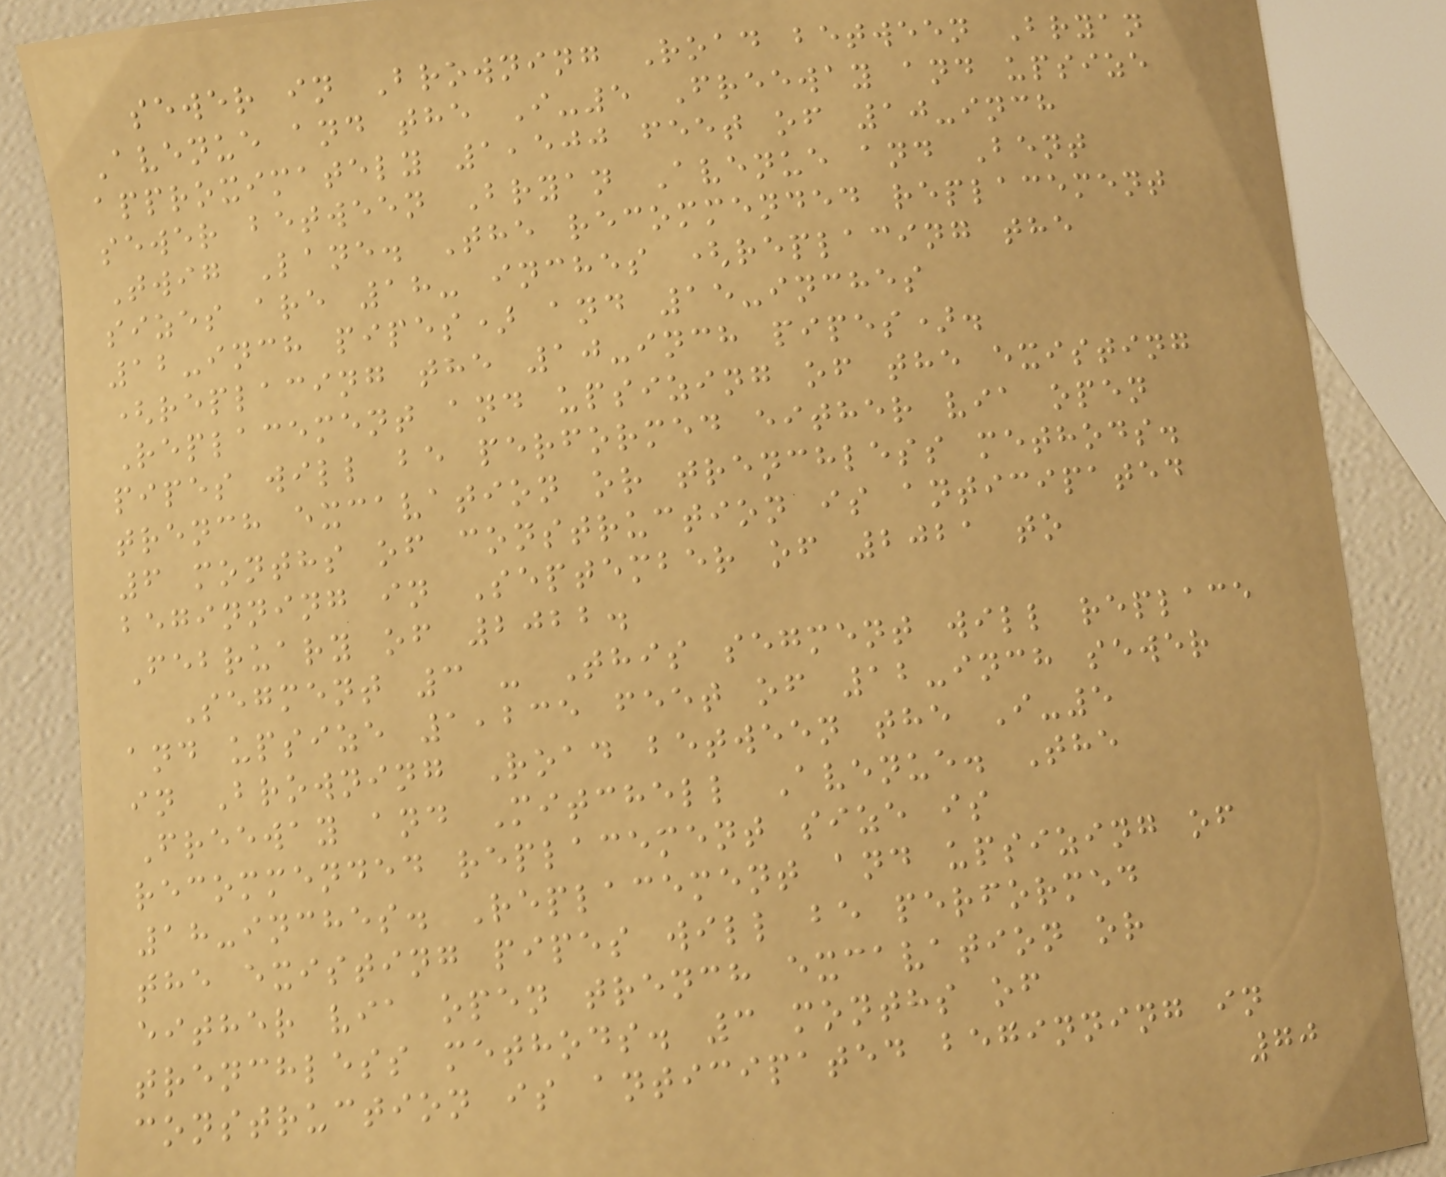sewer in Browning Road between Bryan
Avenue and the I-5 Freeway and upsize
approximately 1,500 feet of 10-inch
sewer between Bryan Avenue and Bent
Twig Lane. The recommended replacement
sizes are 18- inches (replacing the
12-inch pipes) and 15-inches
(replacing the 10-inch pipes).
Replacement and upsizing of the existing
pipes will be performed either via open
trench excavation or trenchless methods.
6 months of construction is anticipated
beginning in September of 2021 to
February of 2022.
Segment 3 - This segment will replace
and upsize 1,235 feet of 12-inch sewer
in Browning Road between the I-5
Freeway and Mitchell Avenue. The
recommended replacement size is
18-inches. Replacement and upsizing of
the existing pipes will be performed
either via open trench excavation or
trenchless methods. 3 months of
construction is anticipated beginning in
70
